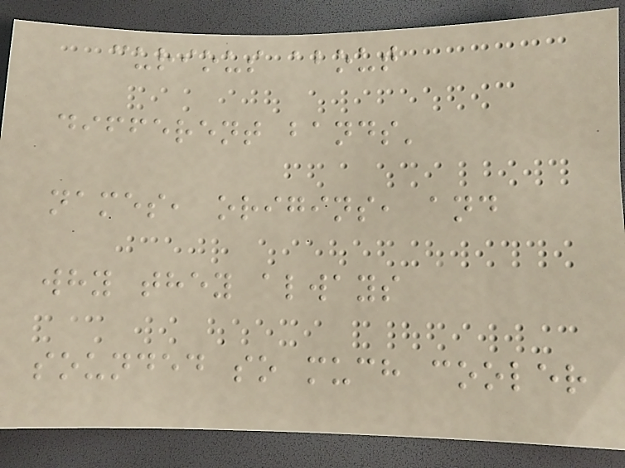curious about
different bands'
names, origins, and
why they always
sounded so much cooler
